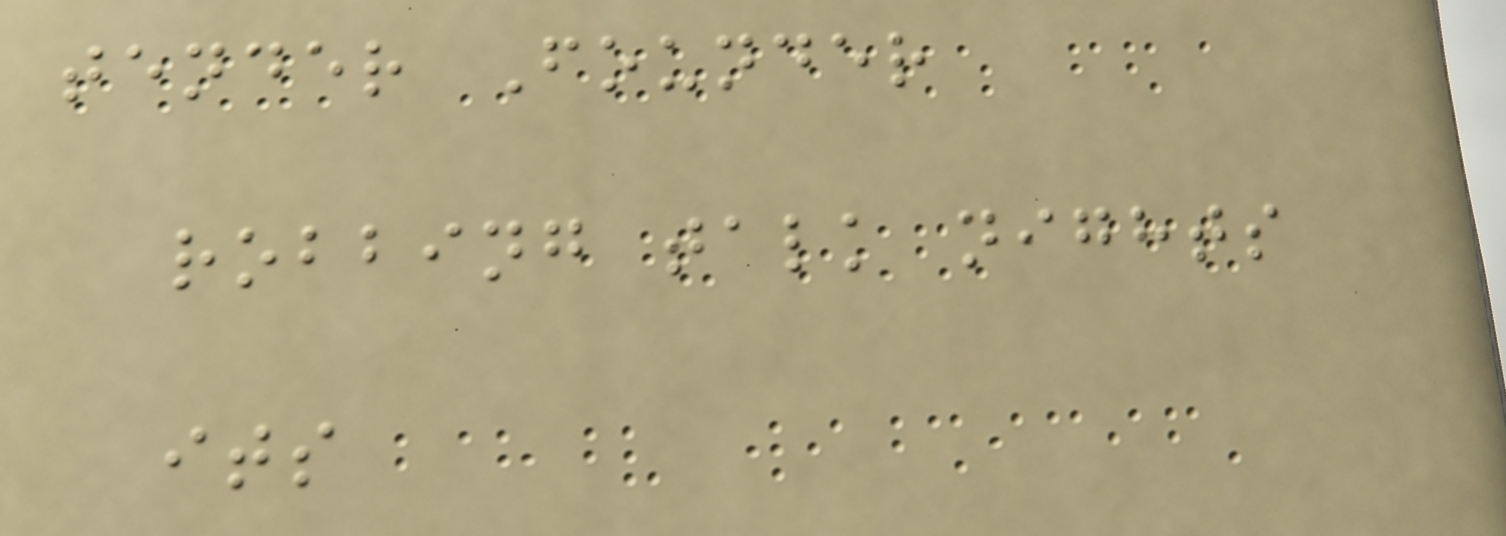tender Founder
robbing talk nights
its
